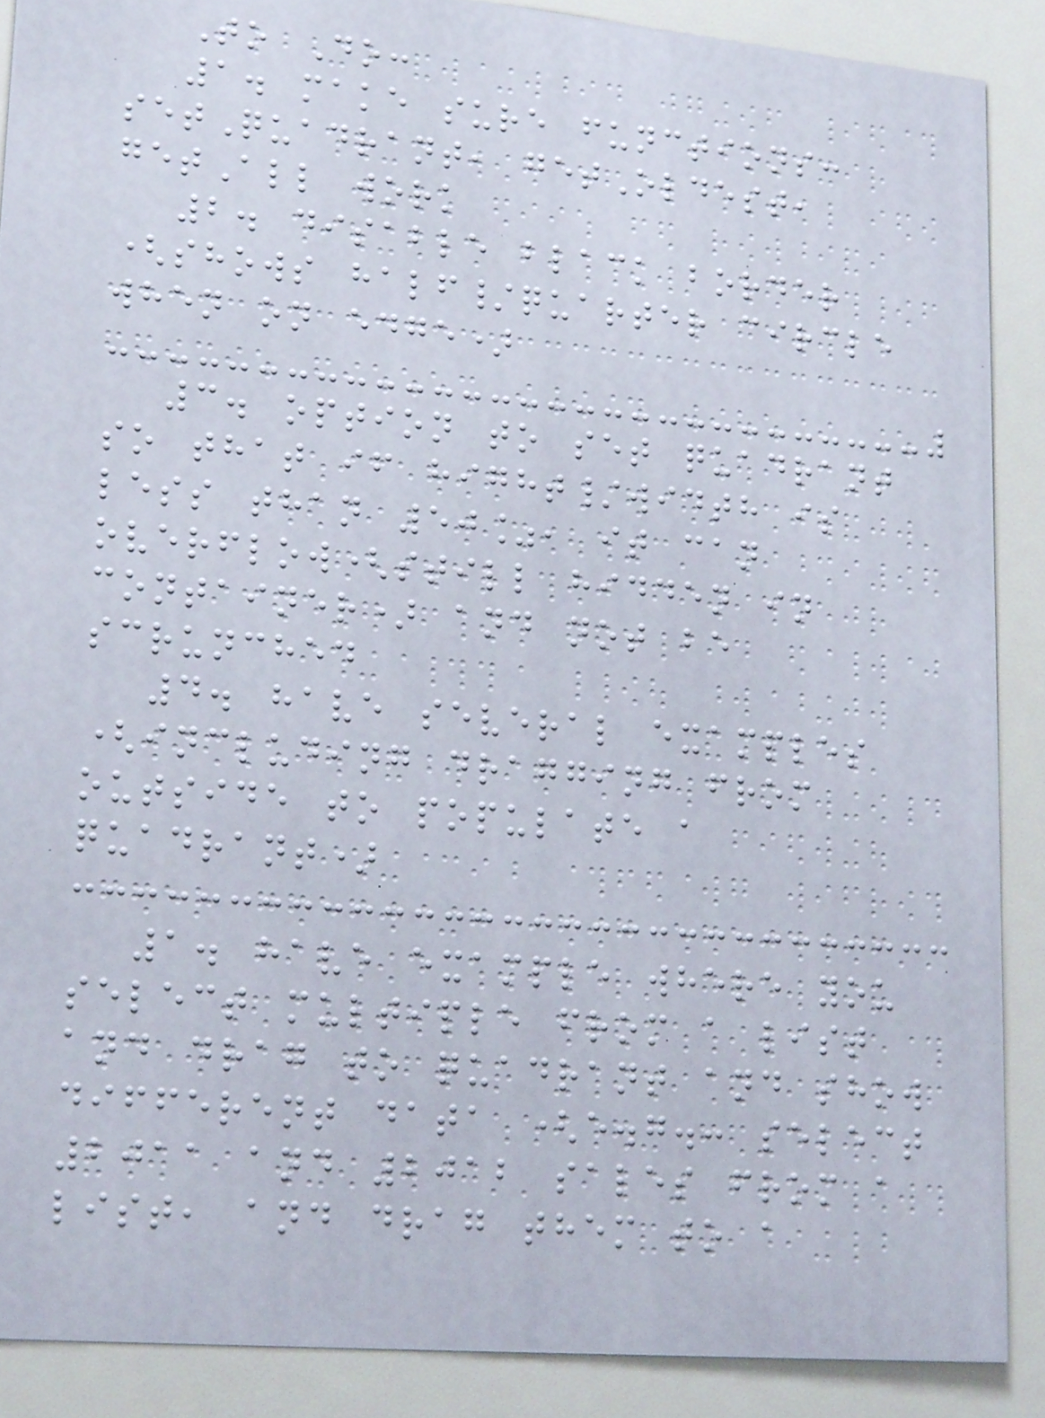To Do:
1. make sure functions:
setQuadrant, getOldest,
getAll work
2. disable black border
(shows half/quarter circle
when on edge)
3. option to set quadrant
so that if hight/width is
less than 50%, it can
overflow(still hidden in
container) and not be
scrunched
4. have several examples
(including dragging from
outside to populate a
quadrant)
1. have example where you
select multiple from a list
and drag to quadrant and show
different data (e.g.: select
2011 and 2012 sales from a
list, and drag them to a
